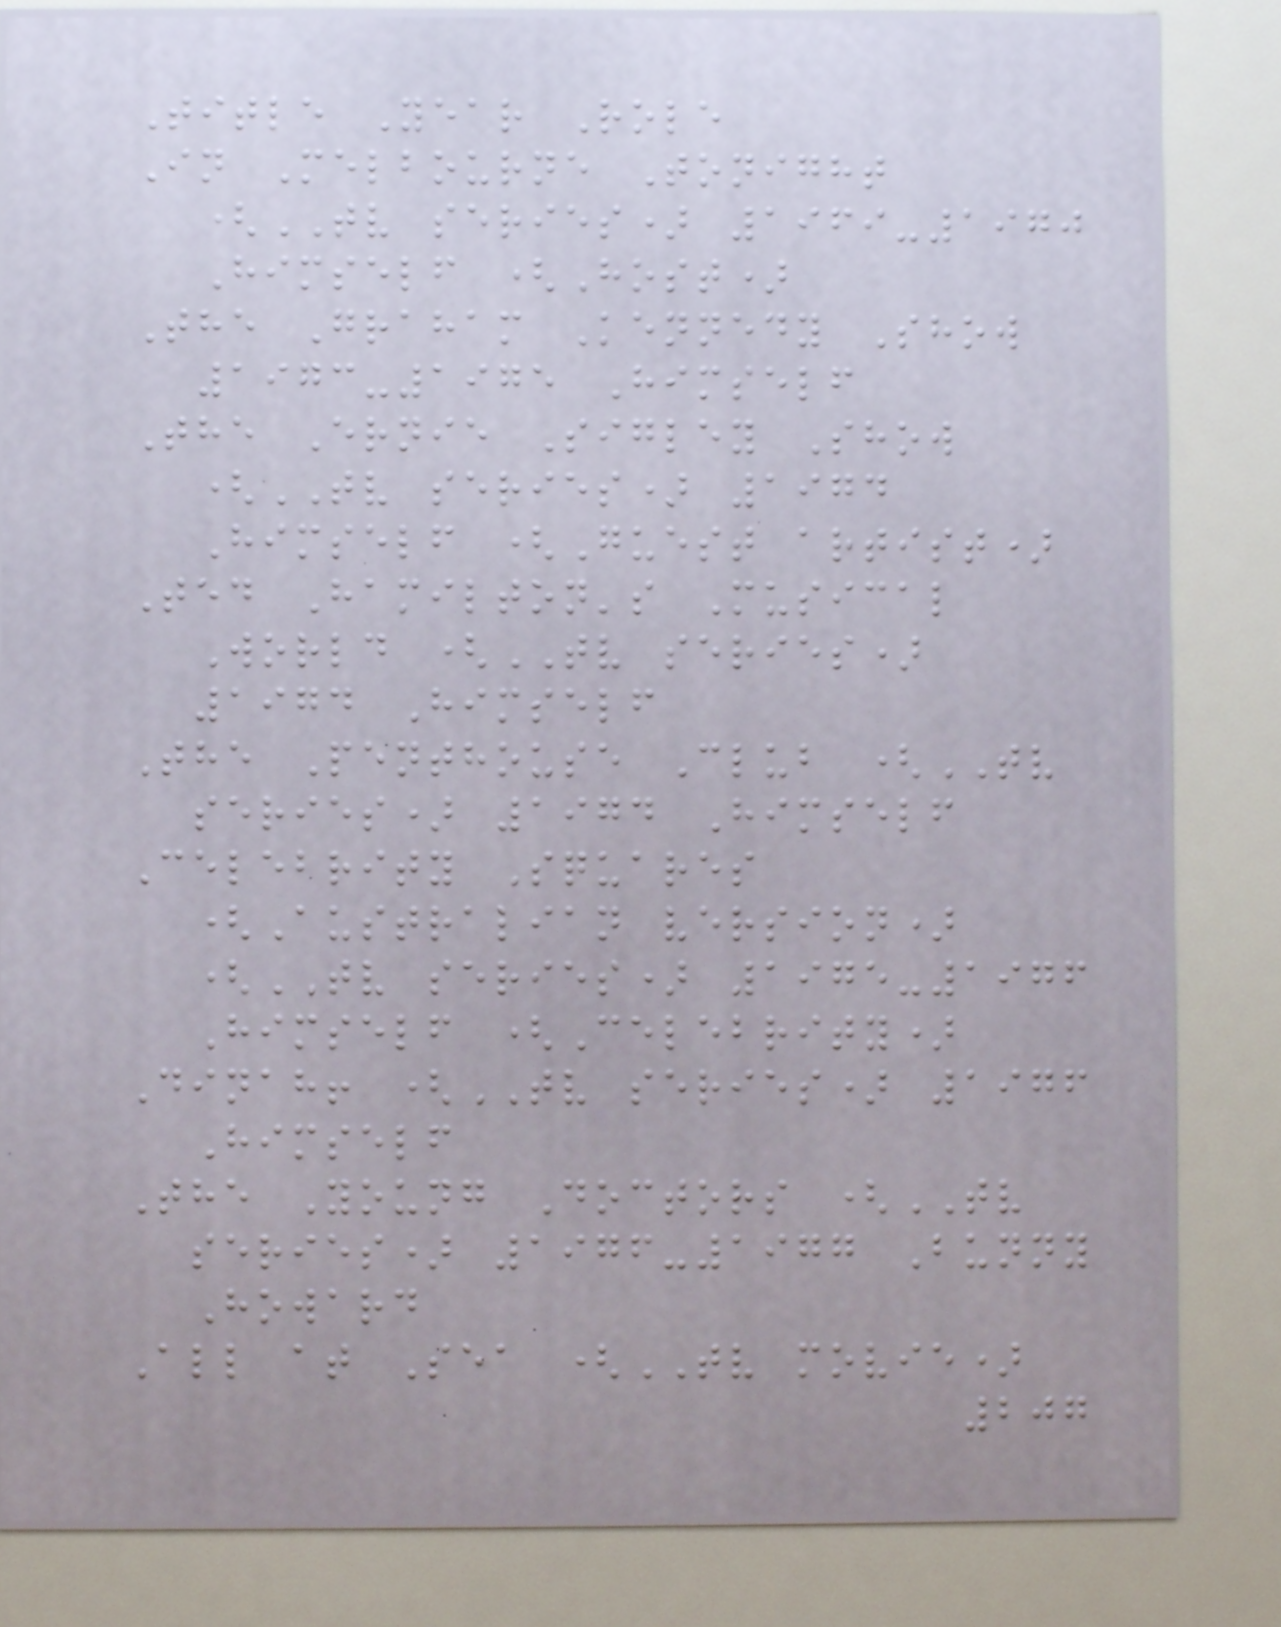Title Year Role
In Melbourne Tonight
(TV series) 1969-1970
Himself (Host)
The Graham Kennedy Show
1973-1975 Himself
The Ernie Sigley Show
(TV series) 1974
Himself (Guest artist)
Ted Hamilton's Musical
World (TV series)
1974 Himself
The Penthouse Club (TV
series) 1974 Himself
Celebrity Squares
(Australian version)
(TV series) 1975-1976
Himself (Celebrity)
Dinah! (TV series) 1976
Himself
The Young Doctors (TV
series) 1976-1977 Bunny
Howard
All at Sea (TV movie)
207
